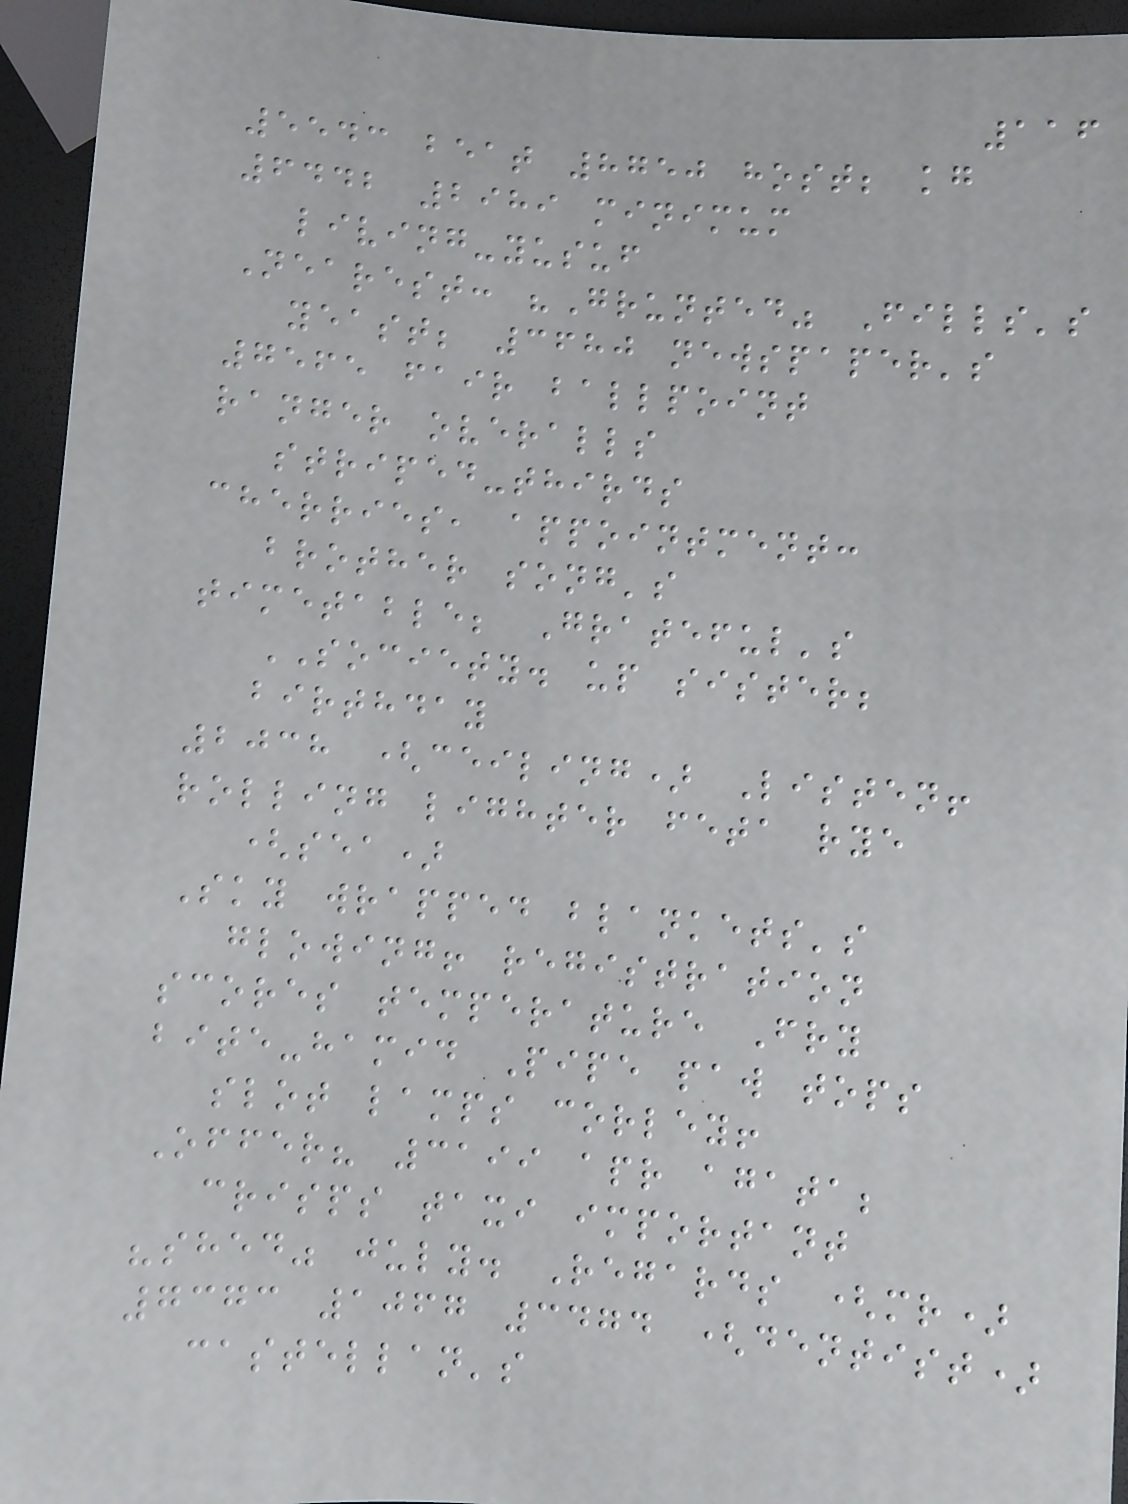116
5543 beat 8750 host; kg
6442 2989 minimum
living-yusuf
Nearest: "Grunted" Fills's
yeast; 3680 newspaper's
7565 fair ballpoint
ranger overalls
striped-thirds
cherries, appointment:
brother song's
timetable; Grateful's
SOCIETY. up sister;
birthday
2038 (ceiling) Listen!
rolling lighter feta rye
(sea)
Sky wrapped blankets's
glowing! registration
scores temperature Fry
bite-hamid Pipe paw tops
slot lamps corley!
Offer? 3199 apr agata;
crisps taxi important
"shed" july. Regards (mr)
7373 1067 3474 (dentist)
castellan's
